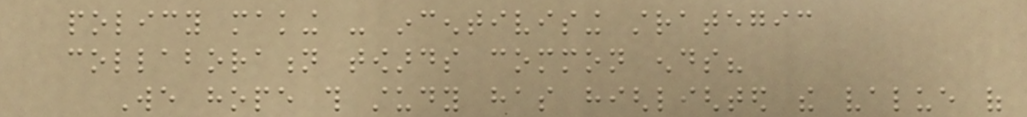policy making - incentivising strategic
collaboration towards common ends?
We hope this study has highlighted the value of
